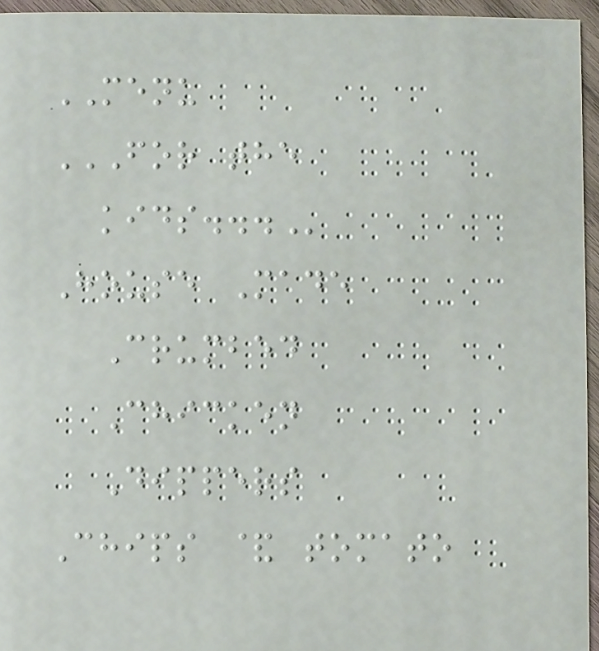MENU
FOR THE
KIDS...
House Made
Crumbed
Chicken
Dippers
Chips & tomato
